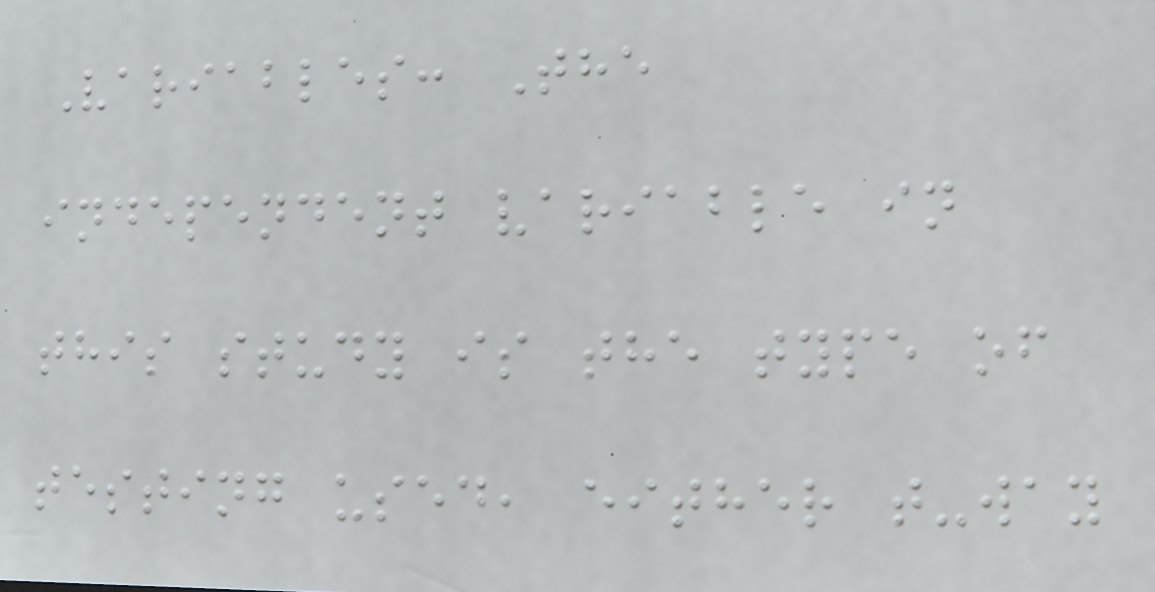Variables: The
independent variable in
this study is the type of
testing used, either t-way
